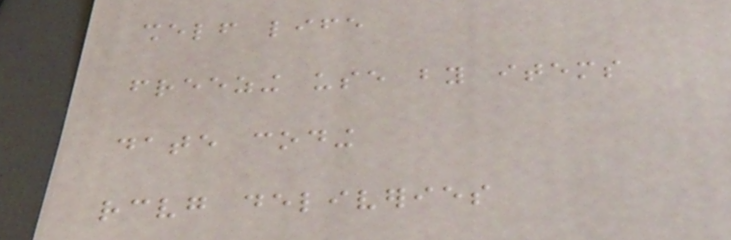shelf life
freezing use by items
date coding
receiving deliveries
